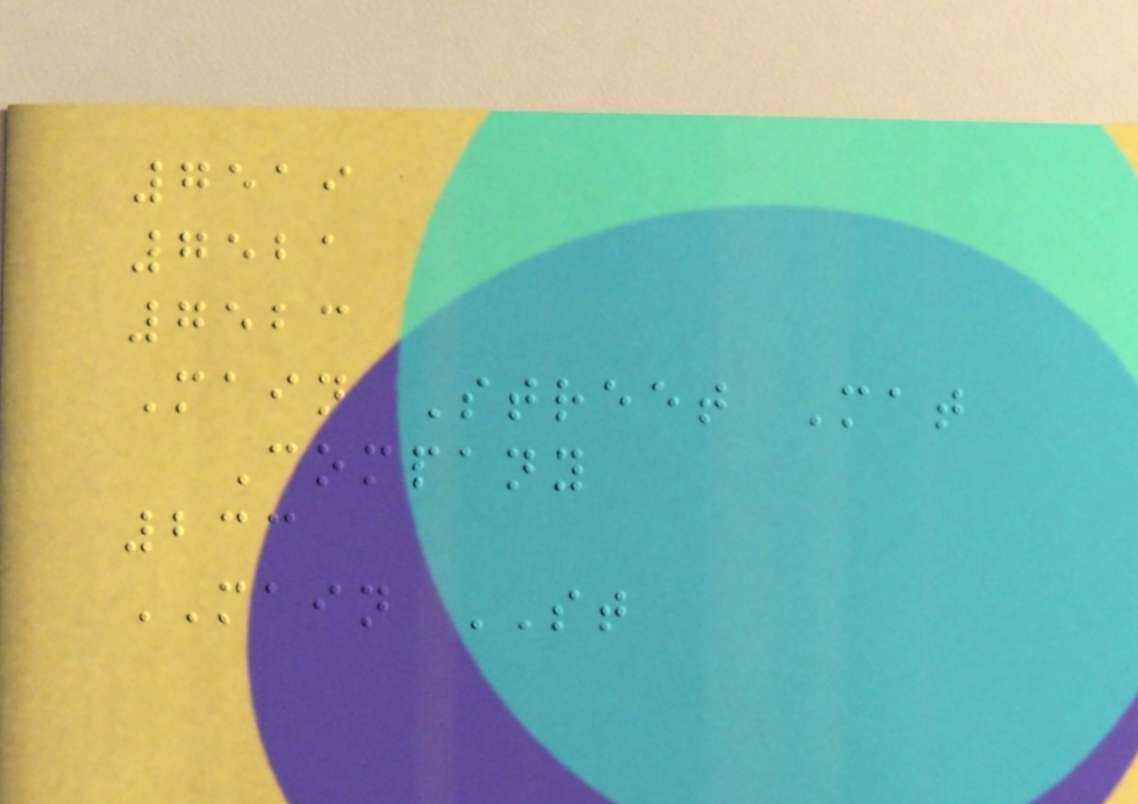7519
7521
7523
Main Street Mat
Company
233
MAIN ST
